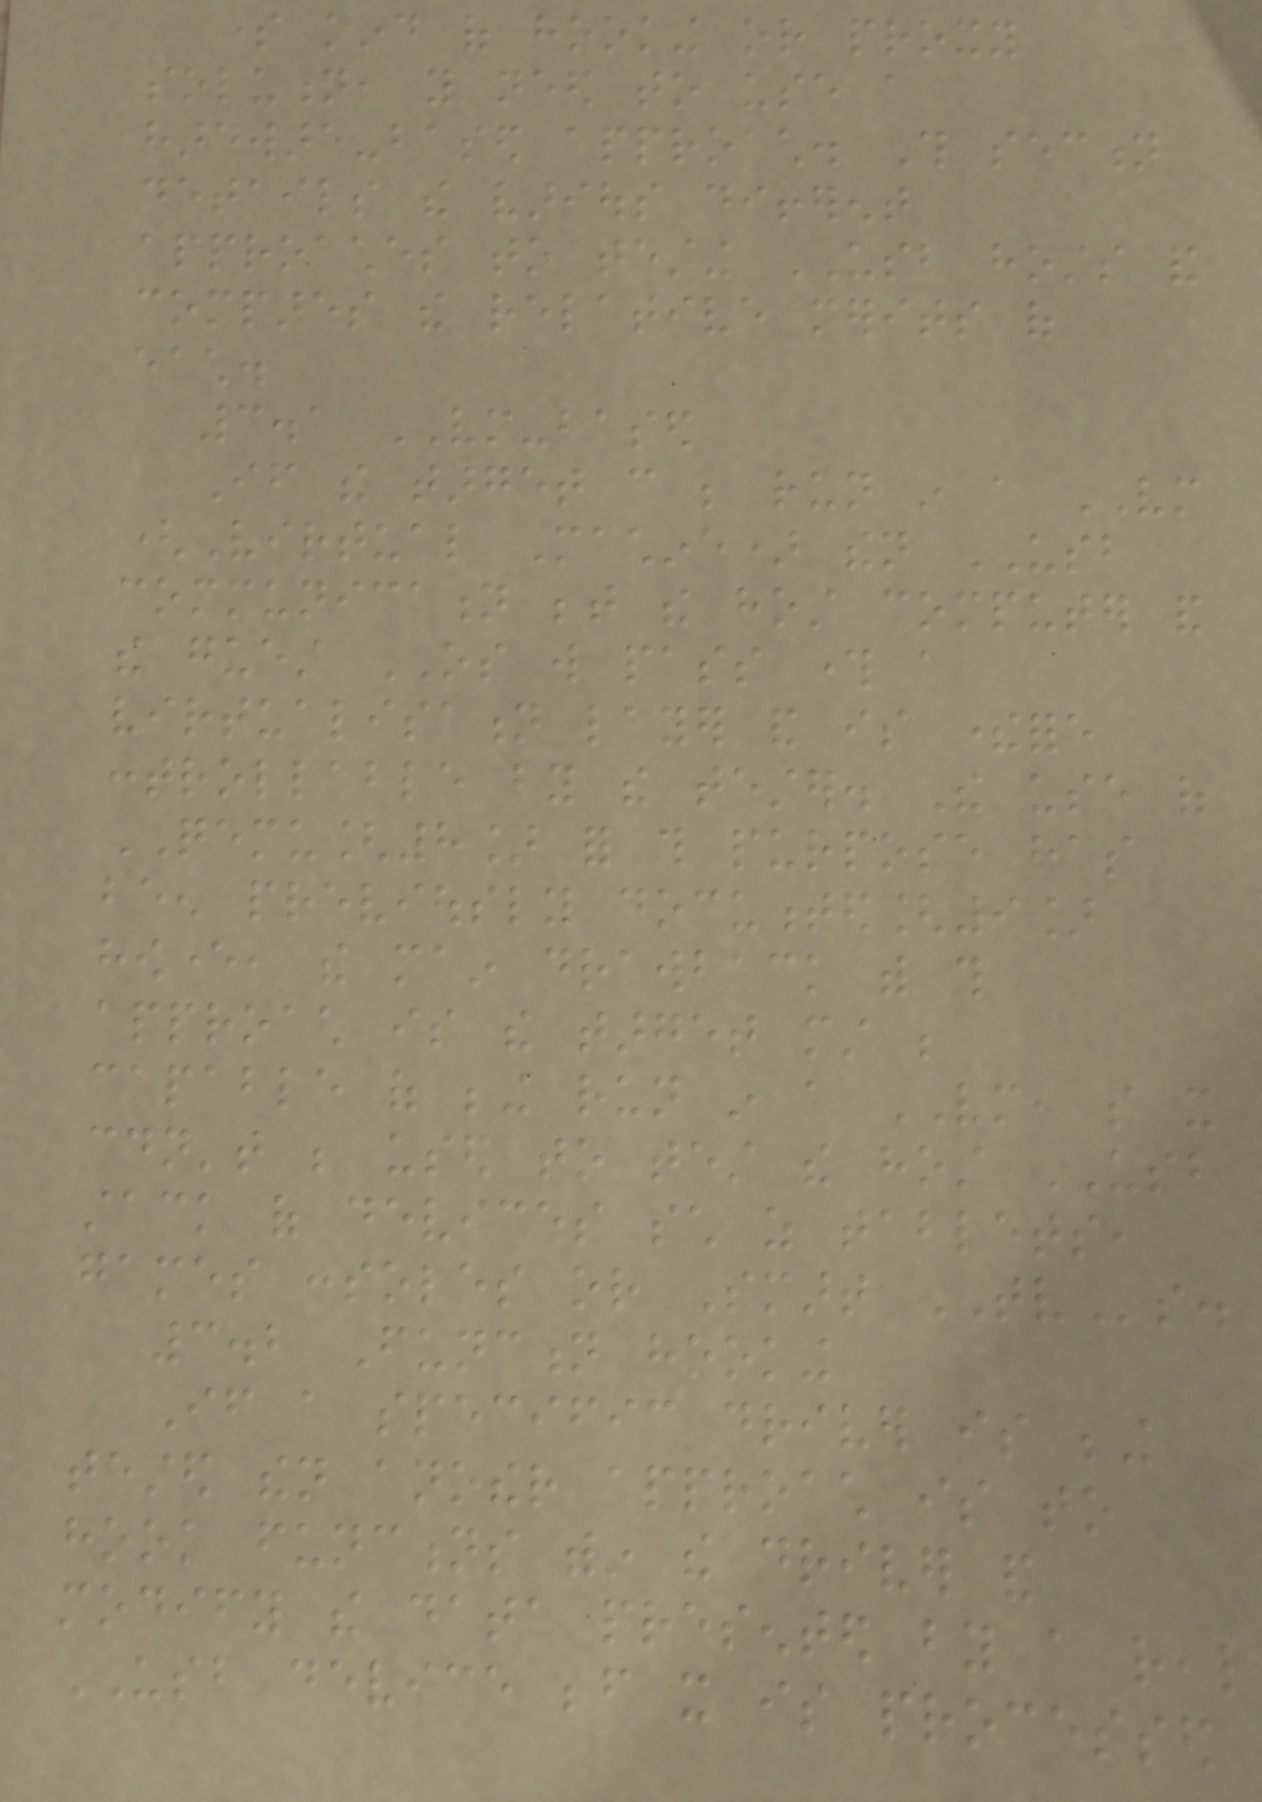some kind of hooking or proxy
solution, you need to use a
hardware-based approach. This section
details the various different
approaches to testing USB hosts and
compares the relative merits of
each.
3.1 VM-based
If the target can be run in a VM
(Virtual Machine) then USB
communication between the host computer and
the guest OS will pass through a
virtualisation layer and is therefore
controllable by the tester. The use of
QEMU[8] for this purpose has
been previously documented[9]
however, the main drawback with this
approach is the target must be
capable of being run in a VM, so it
couldn't be used to test the host USB
stack of devices such as tablets,
games consoles or Smart TVs.
3.2 Function hooking
If a specific driver is being
tested then another approach is to
hook functions within the driver and
modify the data presented by a real
USB device before it is processed
